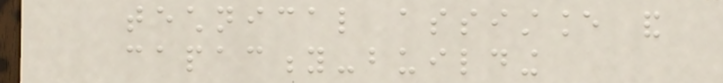technical assistance and
capacity-building
